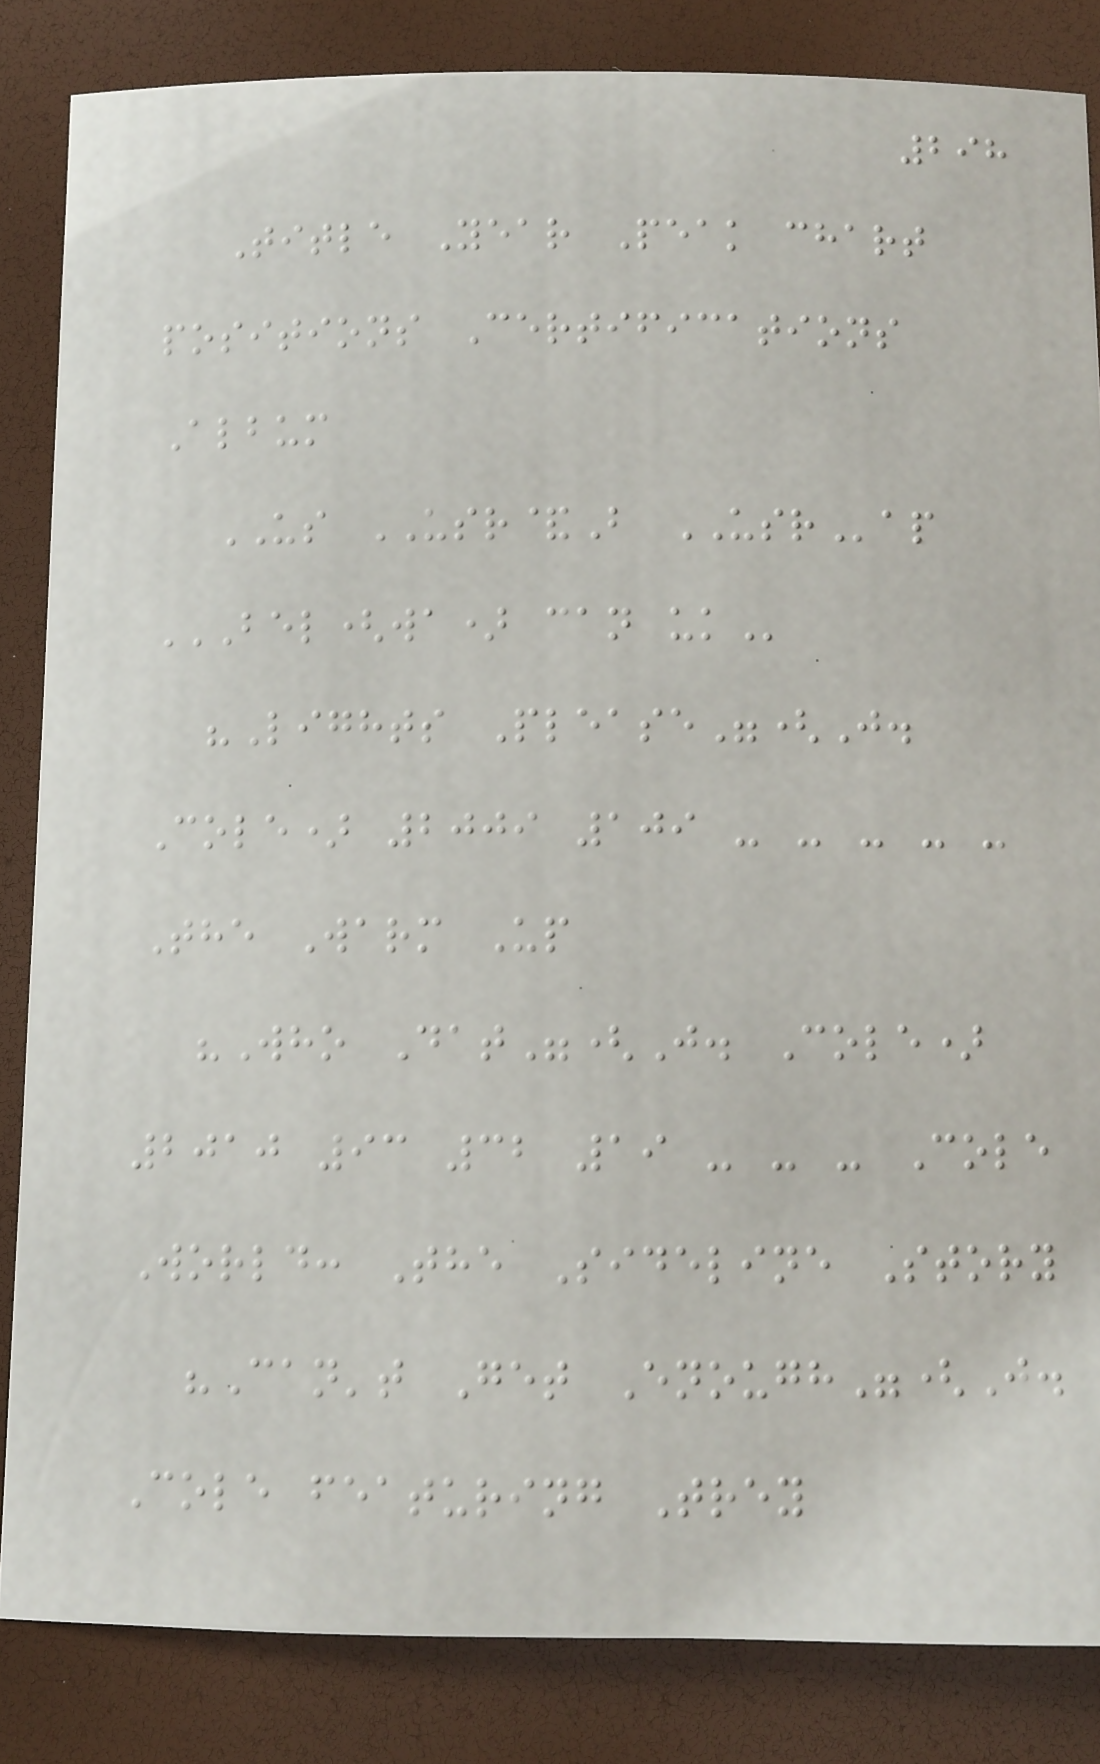298
Title Year Peak chart
positions Certifications
Album
US USR&B USRap
BEL(WA) CAN UK
"Lights Please"(J.
Cole) 2009 109 - - - - -
The Warm Up
"Who Dat"(J. Cole)
2010 93 32 19 - - - Cole
World: The Sideline Story
"Can't Get Enough"(J.
Cole featuring Trey
